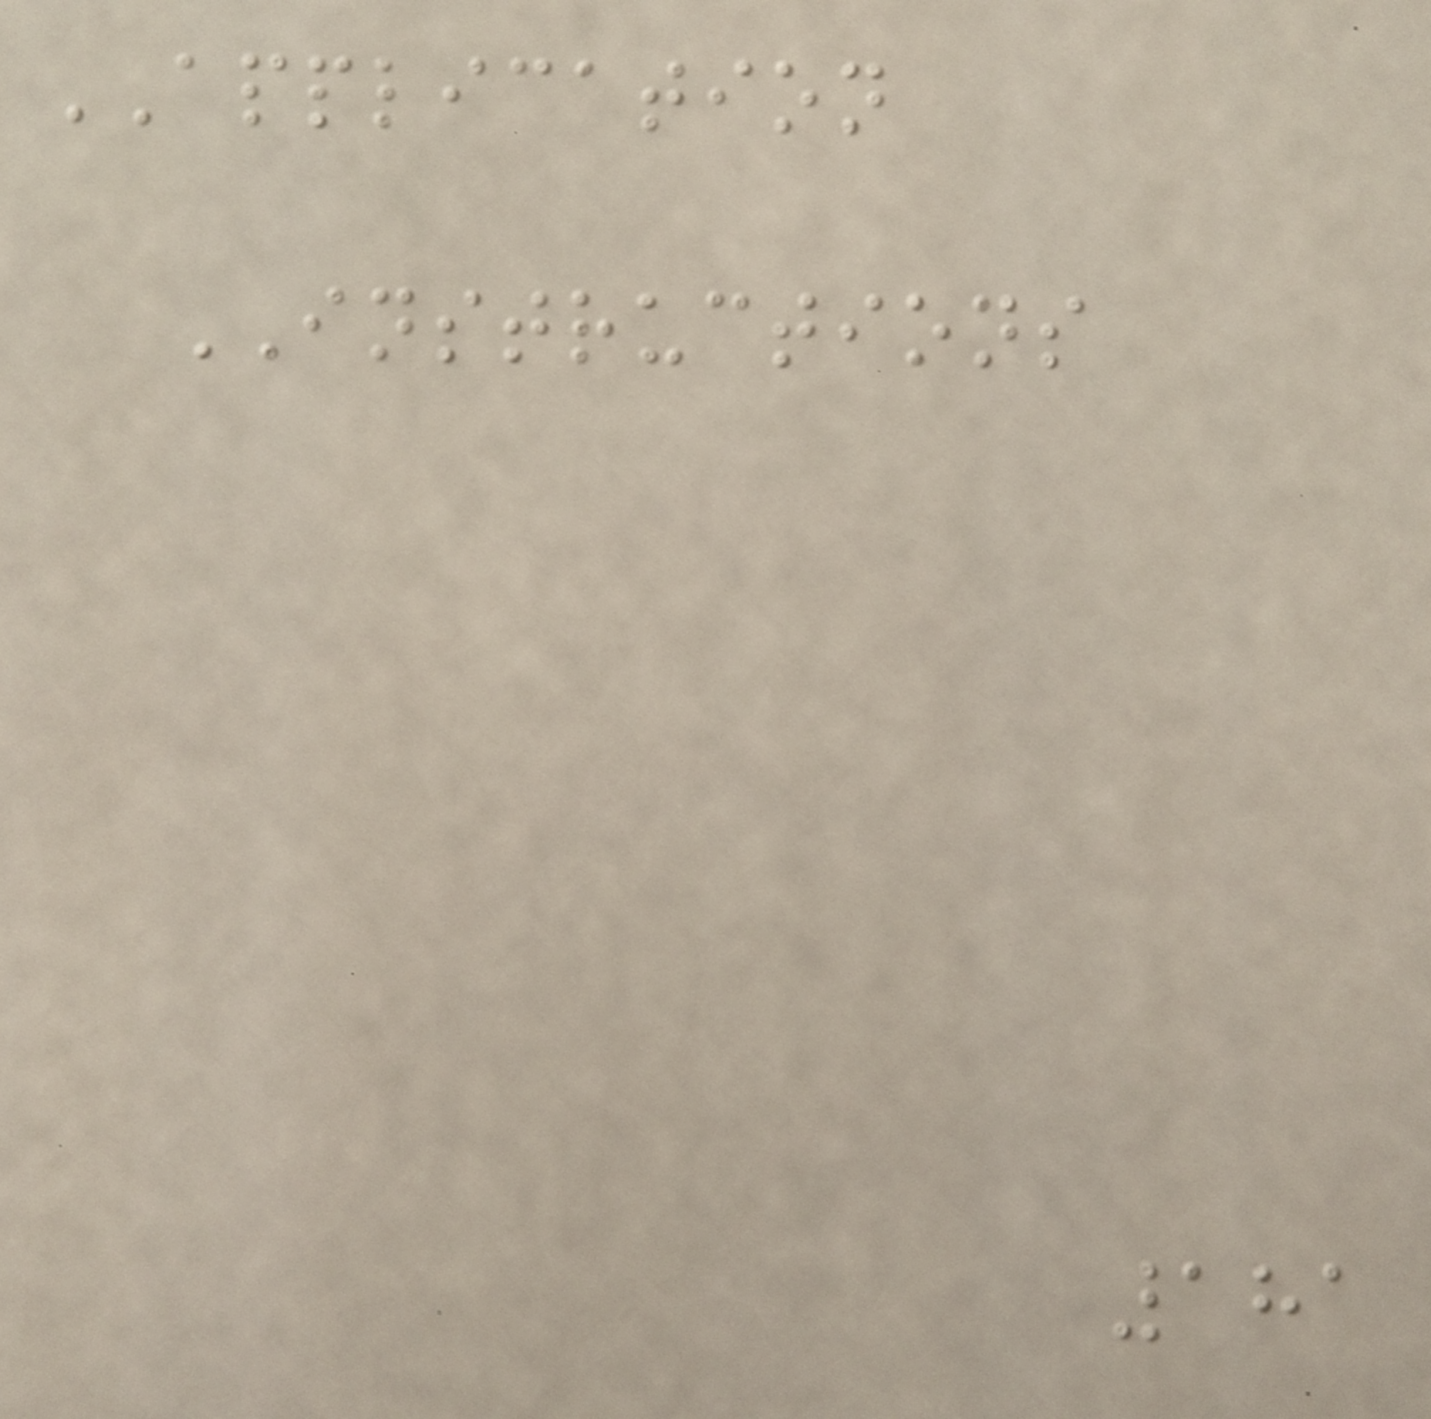APPLICATION
INSTRUCTIONS
181
